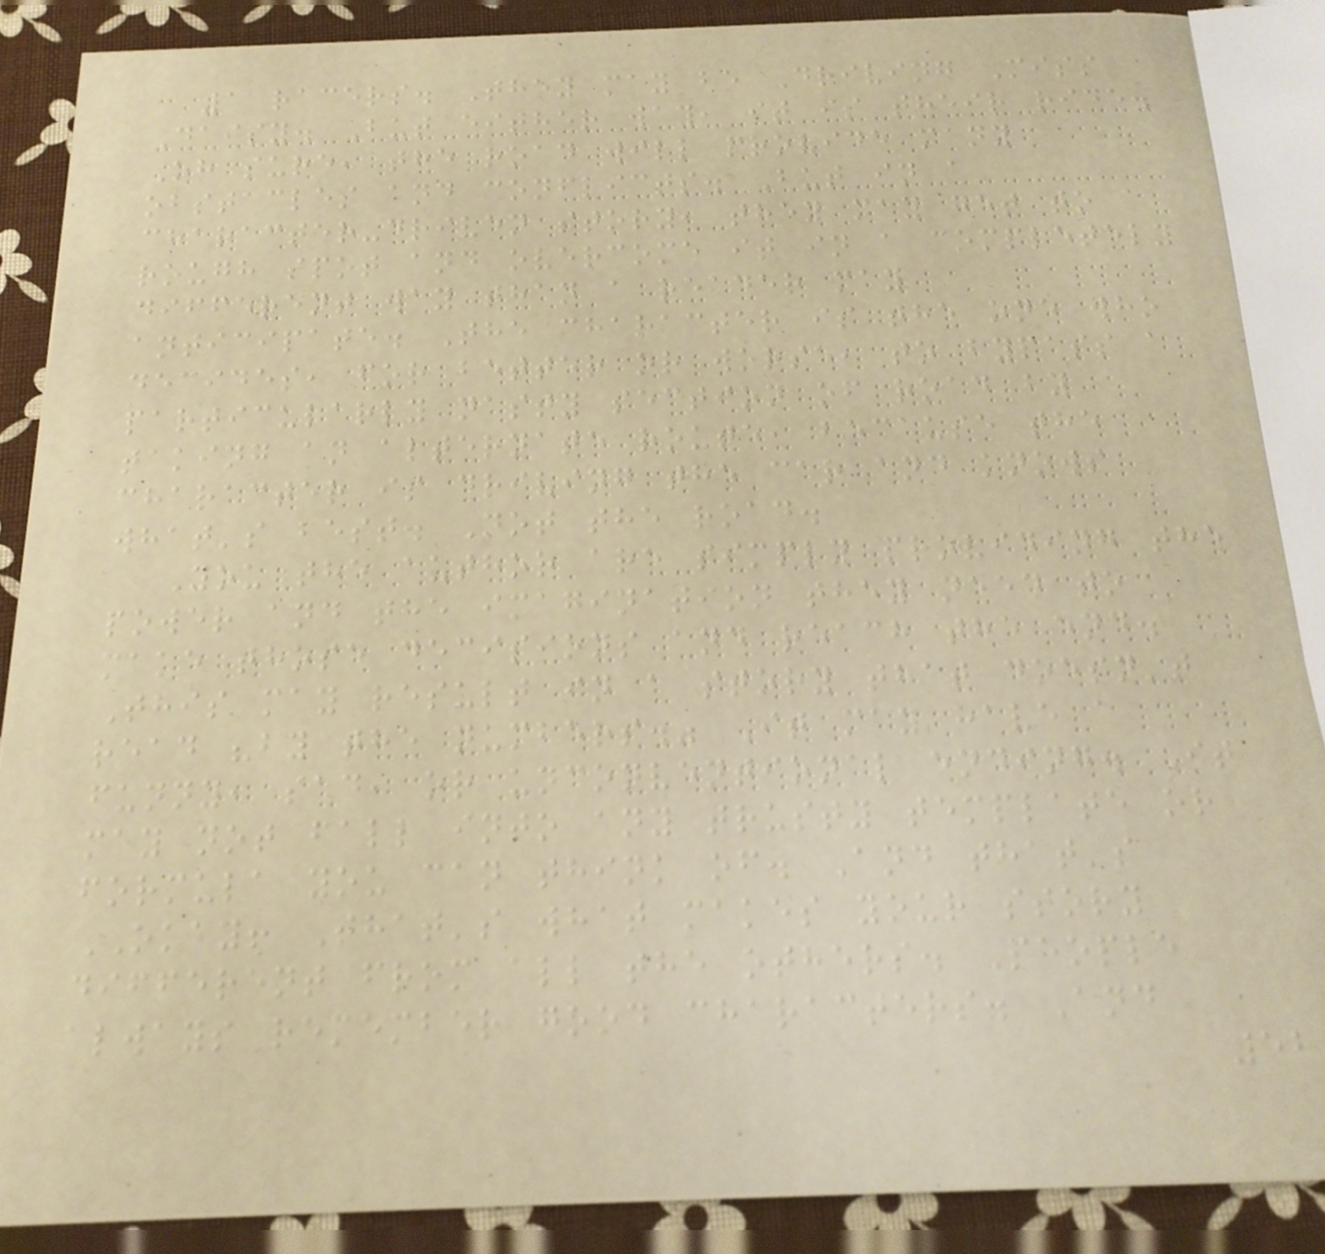1 racers. They may be Driving Miss
Daisy. But either way, it is their ride.
Oh sure, the road will provide many
obstacles and conflicts. But in a
character-driven story, they may get to a
rough spot and overcome it in a completely
different way than a reader may
anticipate. The character is the one who
decides, for better or worse, to bypass a
particularly nasty section of road by
taking an alternate route, because the
character is driving the car and knows
what's best. Not the road.
You the author are simply providing the
power and the imagination they need to
make those decisions and reach the end.
This may result in a story that doesn't
read "by the numbers." It may have a
funny, sad, or unconventional ending. It
may not fall into any trusty template or
formula you can think of. And that's
OKAY! That's what makes your story
different from all the others. People
always remember good characters. And
52
